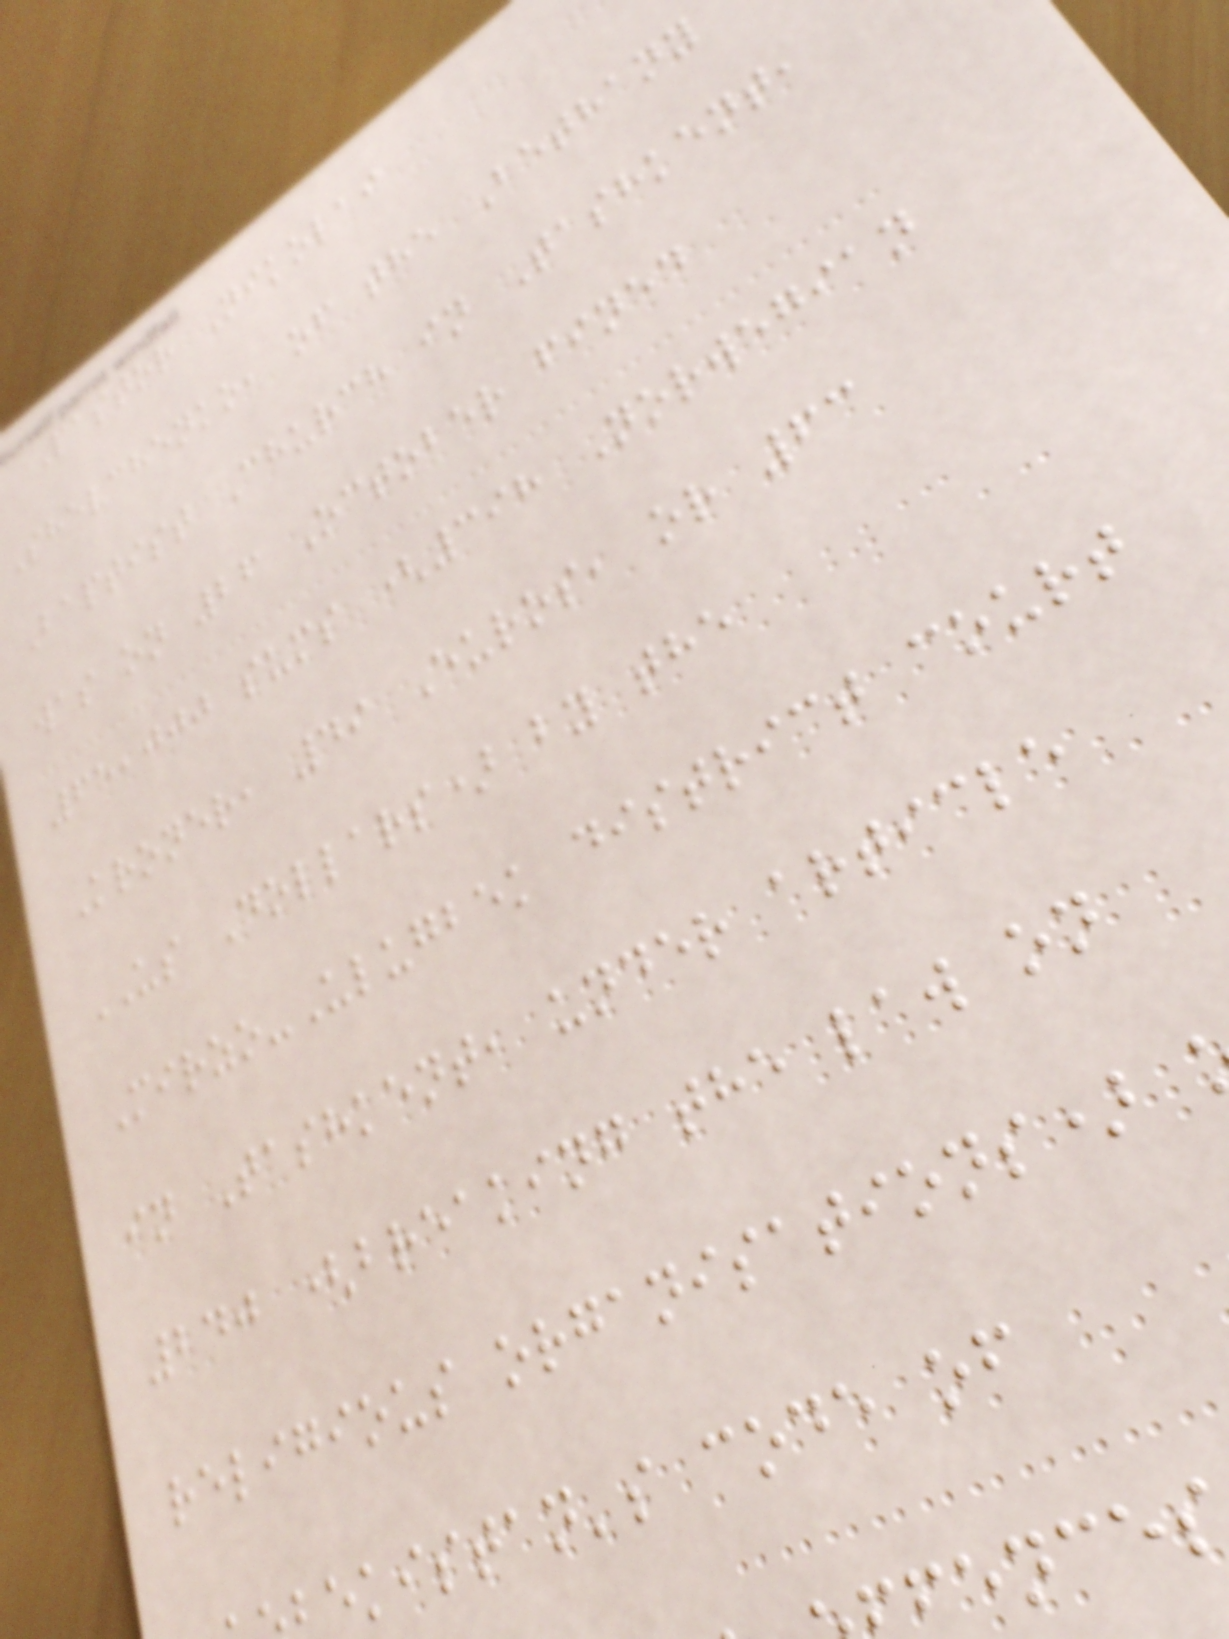Pastor Nikolai
Shevchenko, of the Bethany
Baptist Church in Tashkent,
was on 26 October fined
65,000 sums (398 Norwegian
Kroner, 49 Euros, or 63
US Dollars) by the
Mirzo-Ulugbek district court
in Tashkent, under article
240 (breaking the law on
religious organisations)
ekistan's code of
